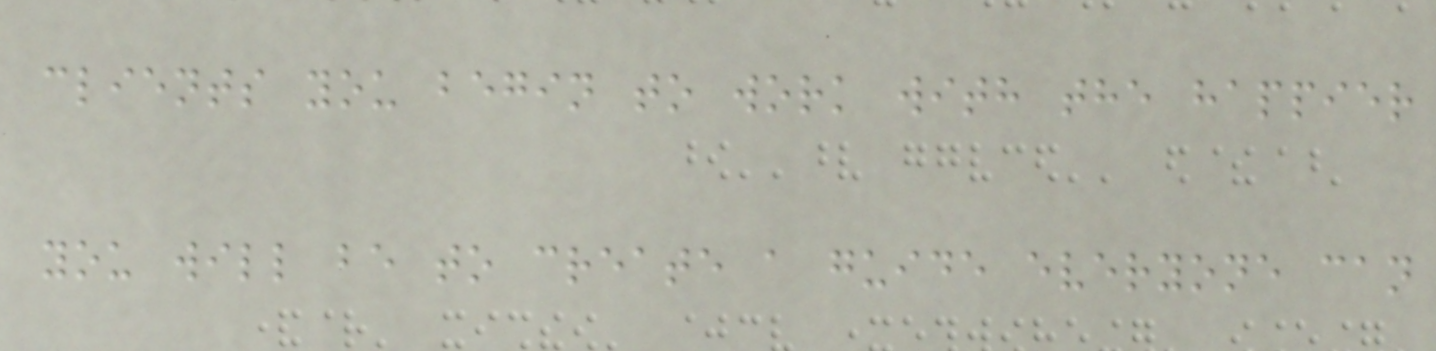clients you begin to work with the happier
you will be to create a guide everyone can
